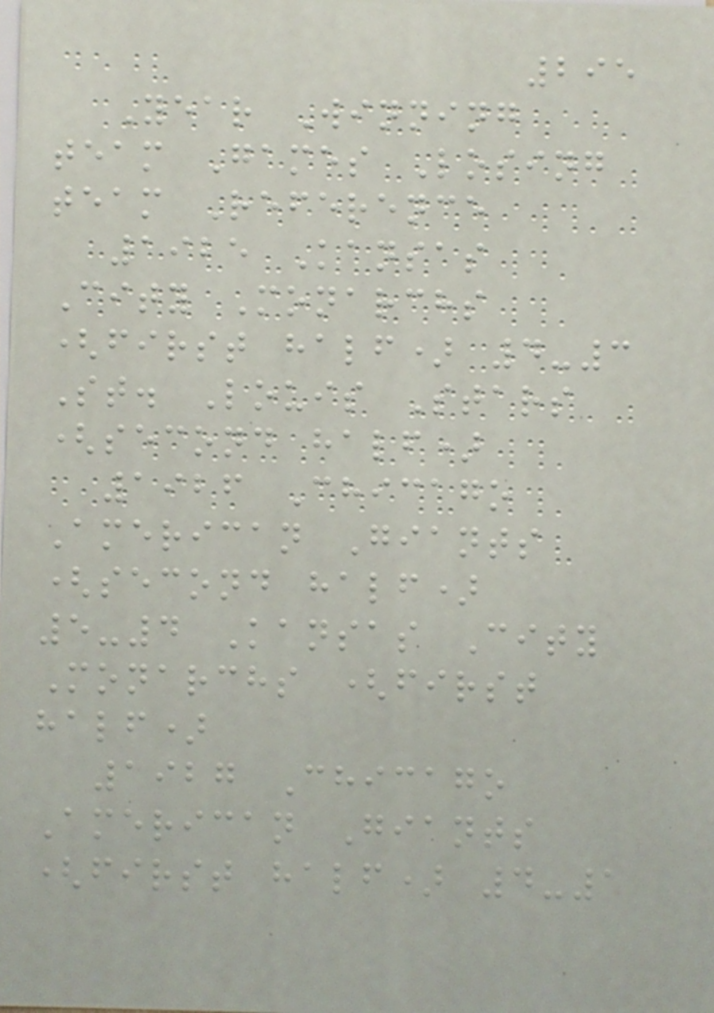295
Year Winning
team Games Losing
team Reference
1925 Kansas
City Monarchs
(first half) 4-3
St. Louis Stars
(second half)
1926 Chicago
American Giants
(second half)
5-4 Kansas City
Monarchs (first
half)
1927 Chicago
American Giants
(first half) 4-1
